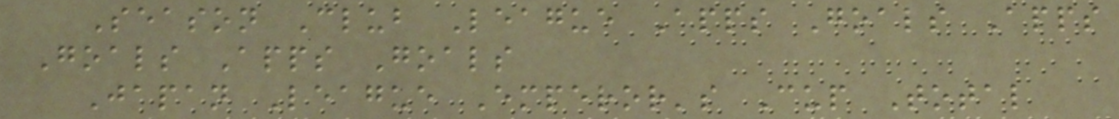Season Club League Apps Goals Apps
Goals Apps Goals
Japan League Emperor's Cup Total
